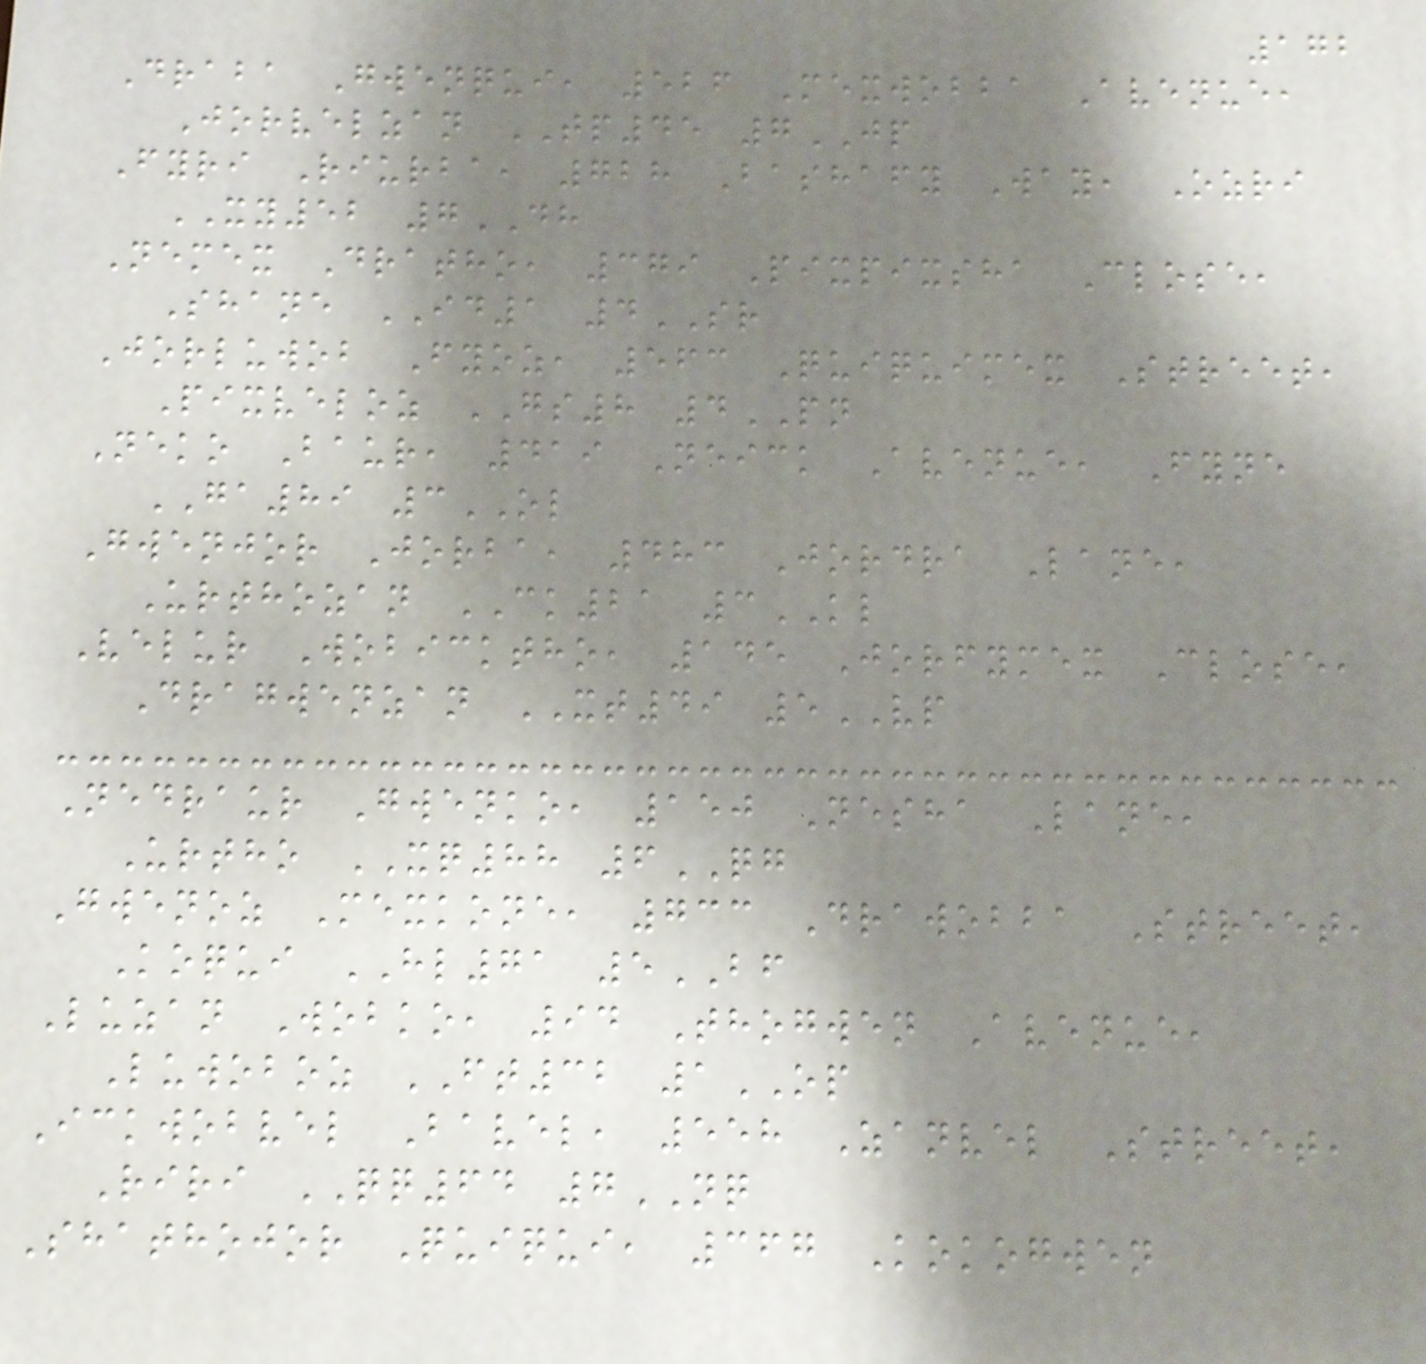172
Draba Gwenqui, 526 Mexwobba Avenue,
Jorvelzan TP45 7JP
Fyri Riurba, 728 Bashafy Way, Ozri
XY52 7DH
Nemex Dratho, 379 Pixpixsha Close,
Shane ID1 4SR
Jorluwob Fyoz, 563 Quiquimex Street,
Pixveloz GS8 4PN
Neko Baur, 419 Neick Avenue, Fyne
GA89 3OL
Gwenjor Jorba, 483 Jordra Lane,
Urthozan CK21 3KL
Velur Wobicktho, 145 Jorfymex Close,
Dragwenzan XT49 5VP
Nedraur Gwenko, 150 Nesha Lane,
Urtho XQ88 6QG
Gwenoz Mexkone, 733 Drawobba Street,
Koqui HL71 5BF
Luzan Wobko, 94 Thogwen Avenue,
Luwoboz FT32 1OP
Ickwobvel Bavel, 558 Zanvel Street,
Riri QQ64 7NQ
Shathojor Quiqui, 367 Kokogwen
